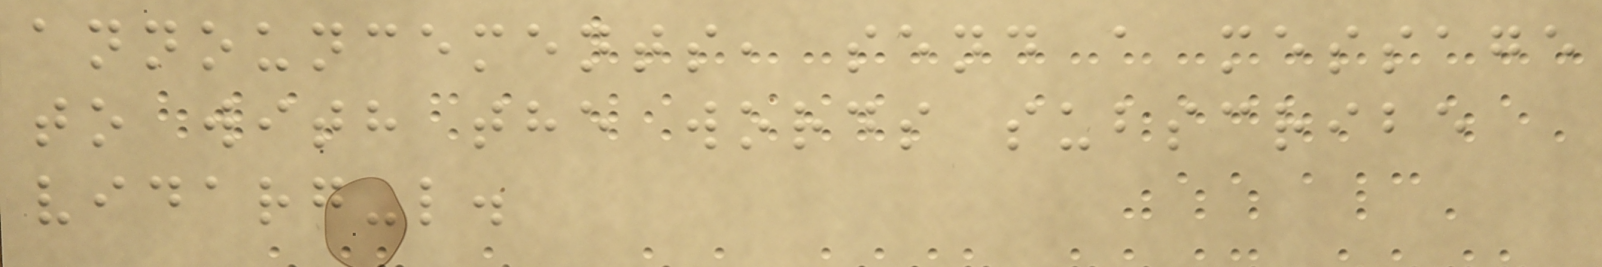announcements, send a message
to with the words subscribe
vidarg-l.
